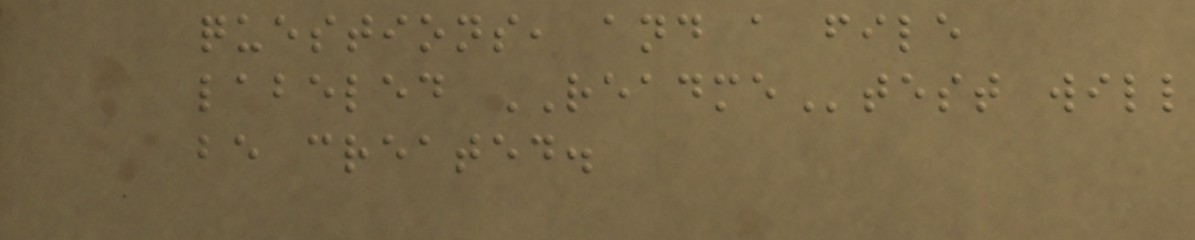questions, and a file
labeled READMEtest will
be created.
